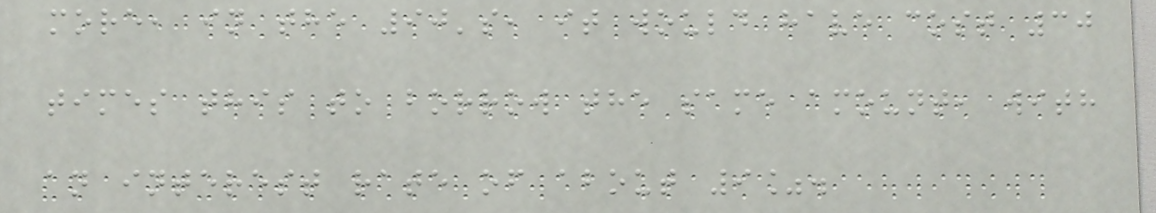more, in the 90's, it would have cost 30
times this to borrow the same amount, with
an interest rate of about 9%.
